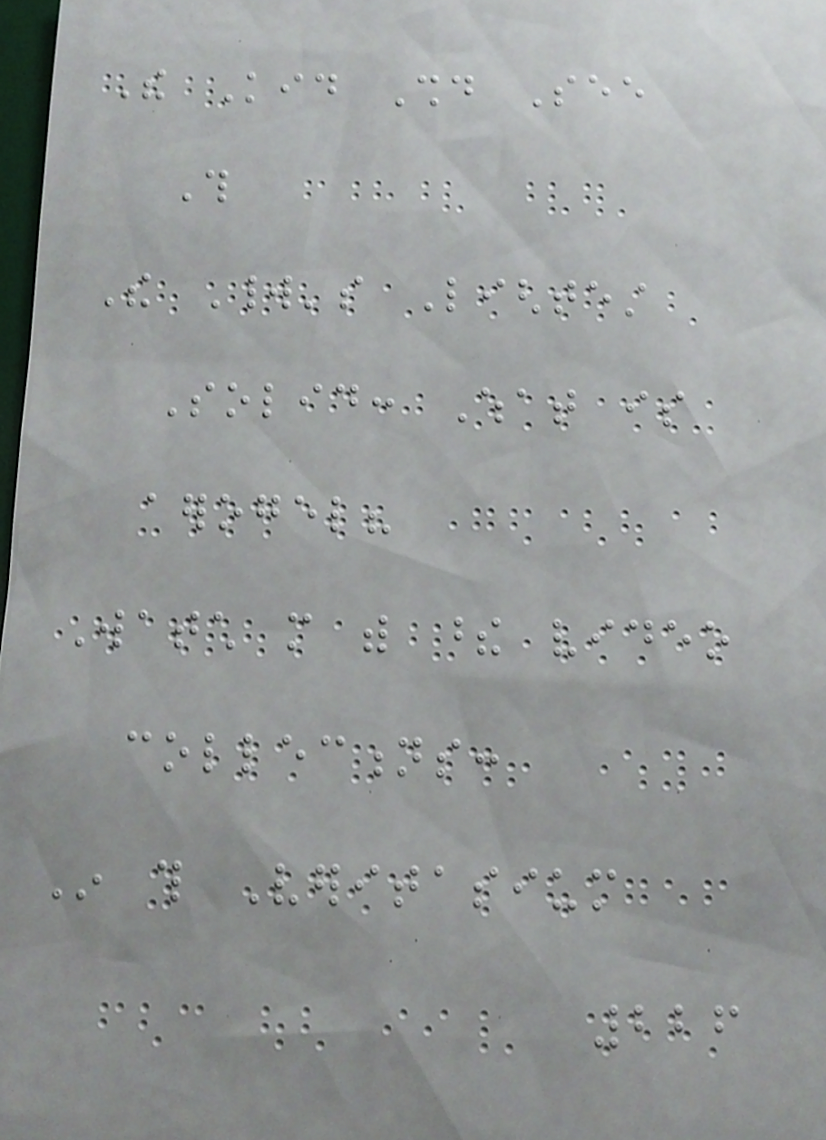The Kid Should See
This
The World's Lightest
Solid: What is
aerogel?
Watch more with these video
collections:
In this Veritasium
226
